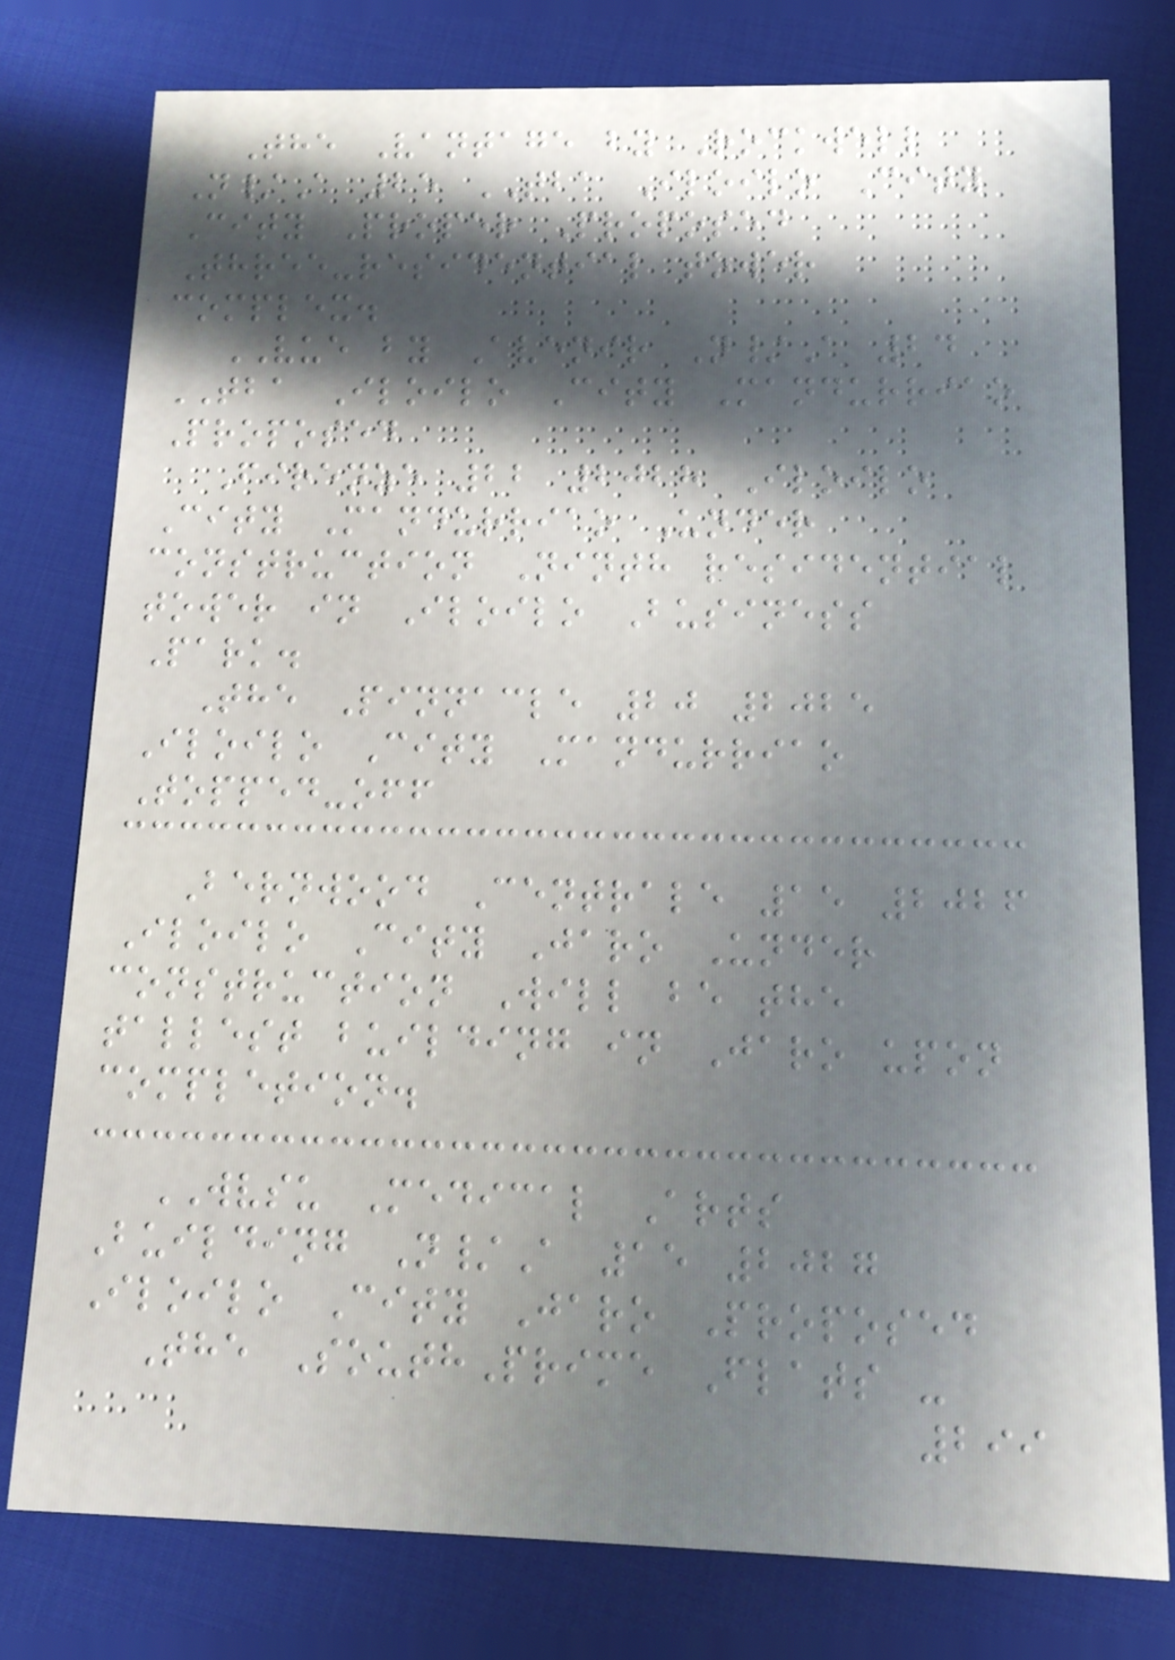The Vantage by Rockwell
N/A 25 TBA Iloilo City
City Proper Proposed
Three-residential tower
complex.
VUE by Avenir N/A 24
TBA Iloilo City Mandurriao
Proposed
Firenze 22 2028 Iloilo
City Mandurriao Under
construction Ninth residential
tower in Iloilo Business
Park.
The Pinnacle 20 2025
Iloilo City Mandurriao
Topped-off
Bernwood Centrale 15 2026
Iloilo City Jaro Under
construction Will be the
tallest building in Jaro upon
completion.
WVSU Medical Arts
Building N/A 15 2027
Iloilo City Jaro Proposed
The SouthPrime Flats -
299
